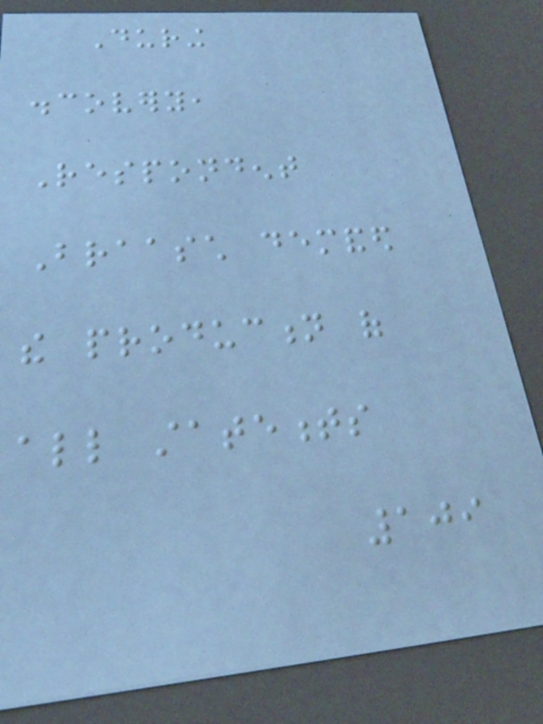During
discovery,
Respondent
Braasch demanded
the production of
all statements
109
